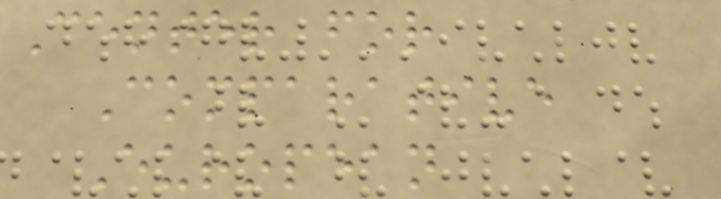Center for
Comparative
European
